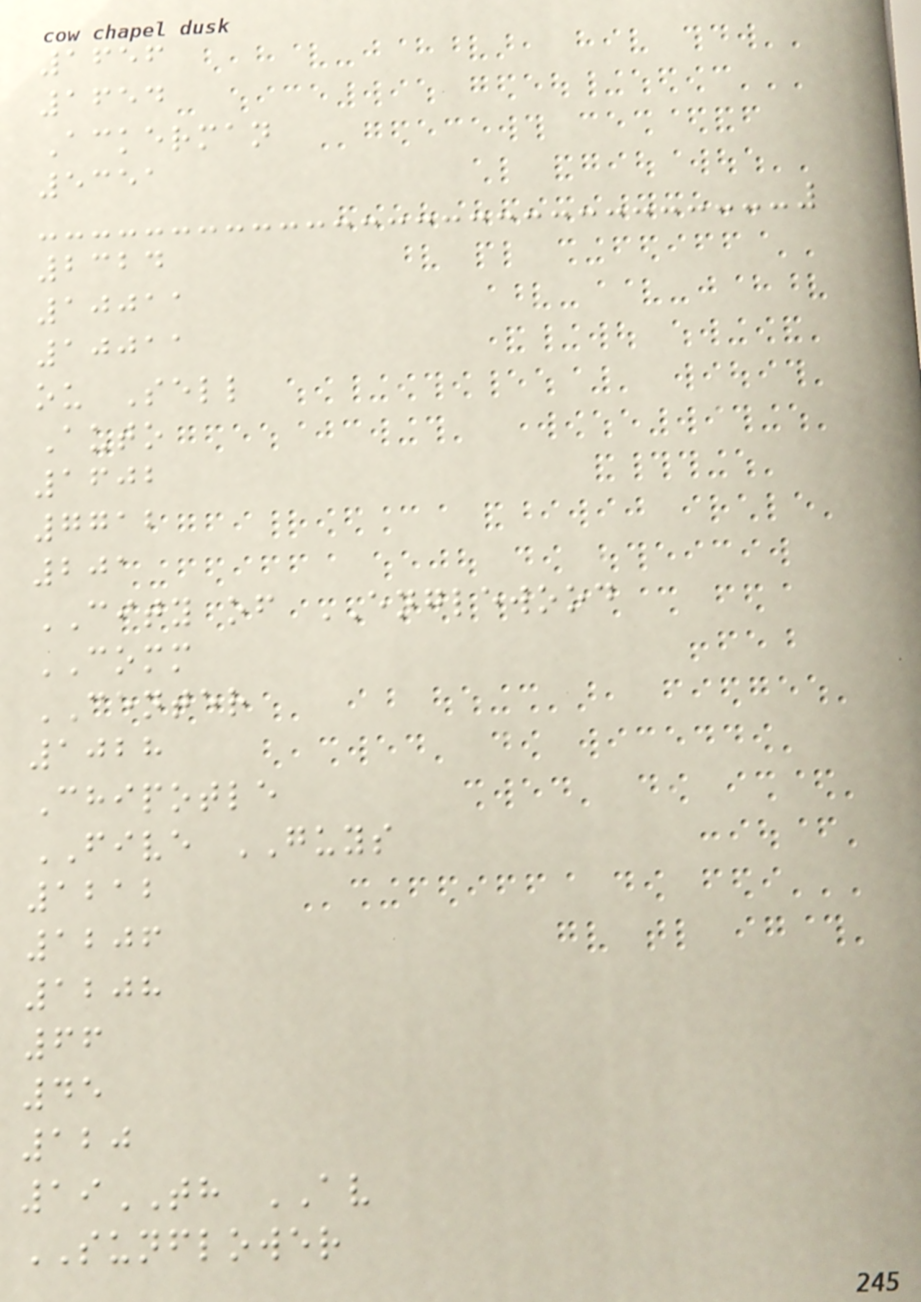1656
1654
Ackerman
5351
2324
10011
10011
ou Sell
Auto
1602
7712
201
CITY of ENGLEWOOD
COMM
CENTER
1028
Chipotle
FIVE GUYS
1212
1206
1208
66
45
120
19TH AV
SUNFLOWER
